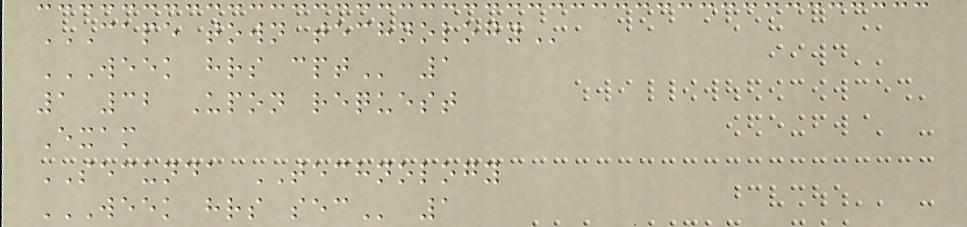CAPE TOWN TECHNOLOGY
WEEK HRS CPT 1
1 32 Upon request
Exam
SECUNDA TECHNOLOGY
WEEK HRS SEC 1
